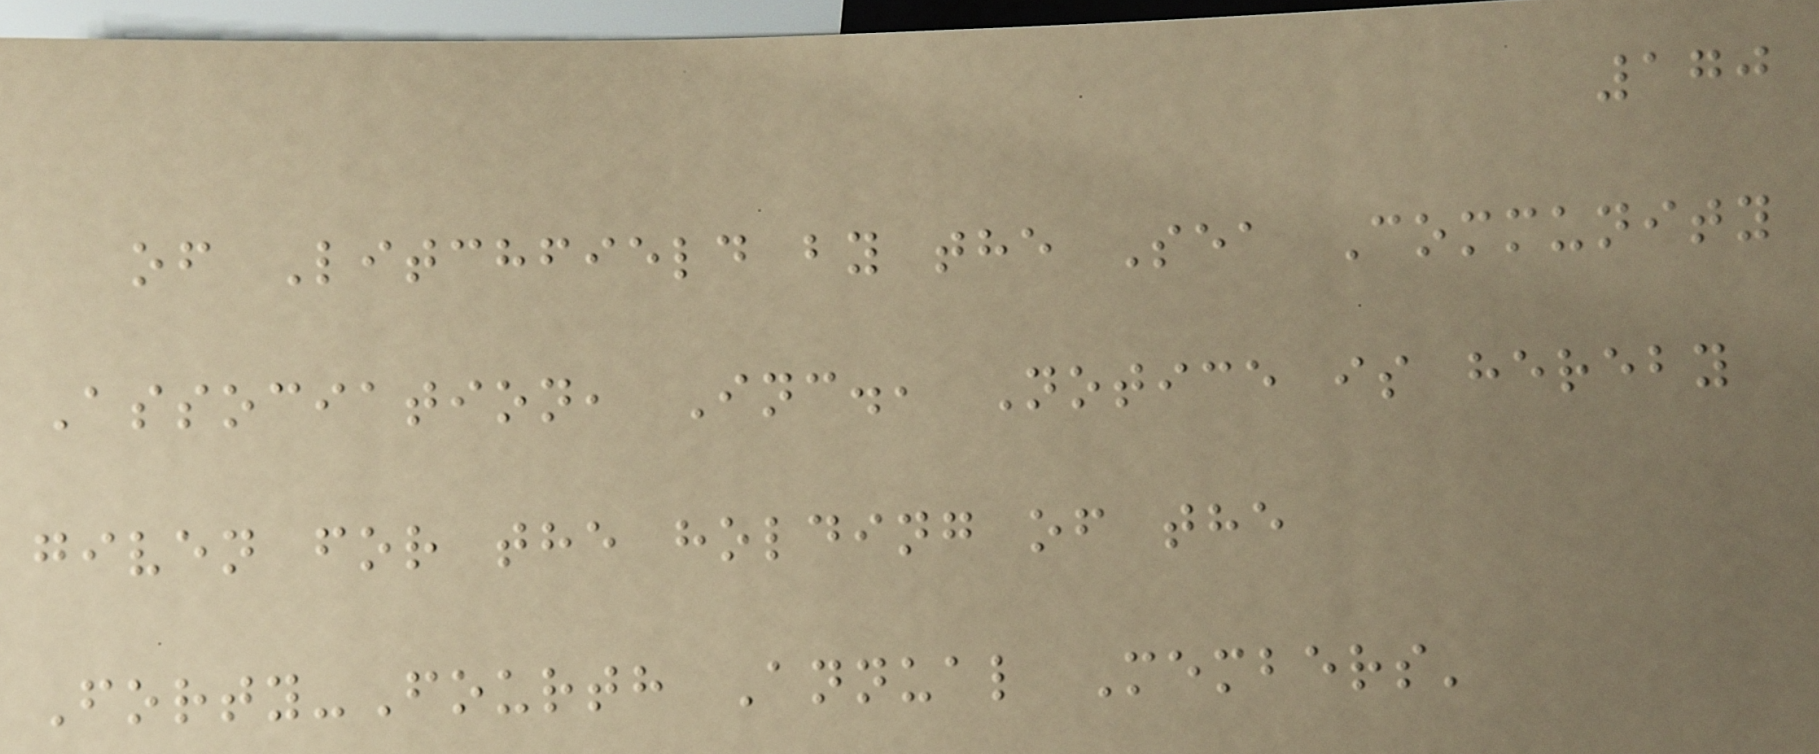170
of Litchfield by the Sea Community
Association, Inc., Notice is hereby
given for the holding of the
Forty-Fourth Annual Members'
